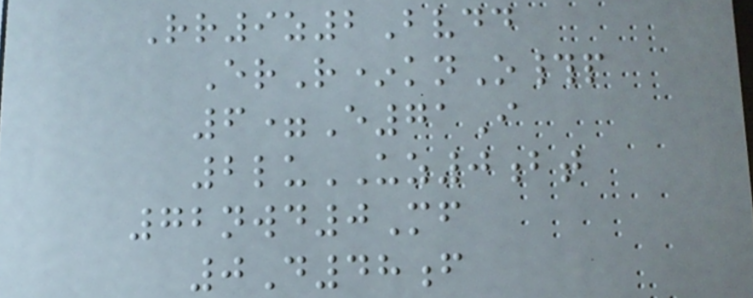Rr9z2Bvdd
ErR*knO#p
6=E71I
2luUZ0bt
72nwd0Mf
0D48f
